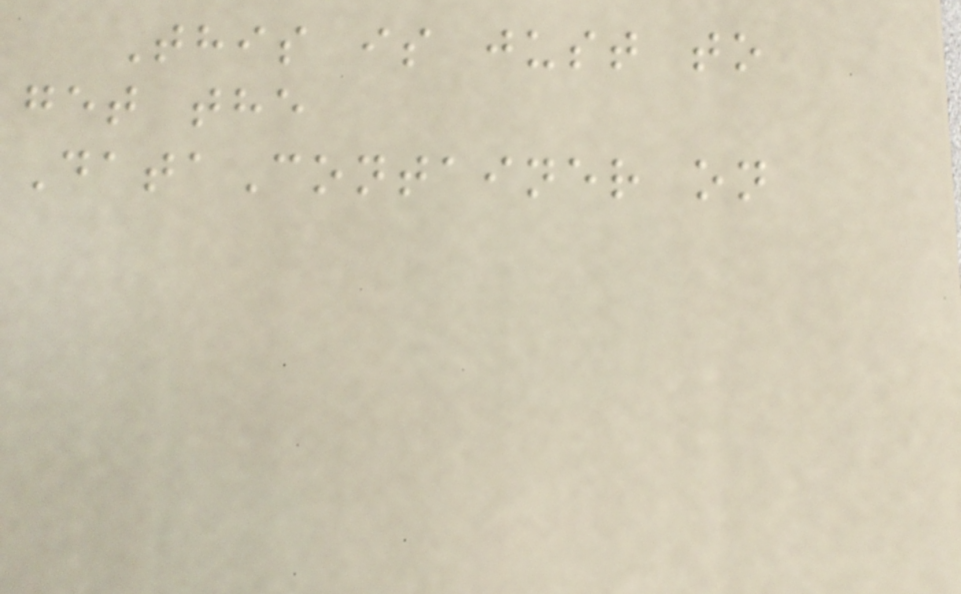This is just to
get the
DataContainer on
